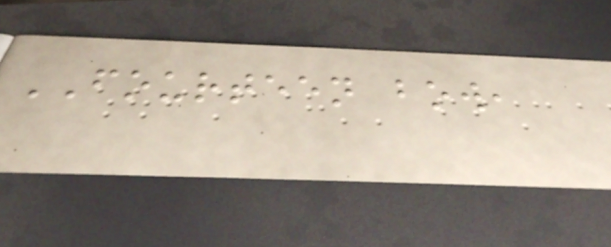FOURTEEN bow,
